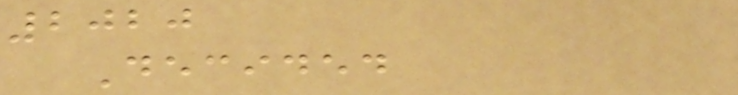2020
Decided
